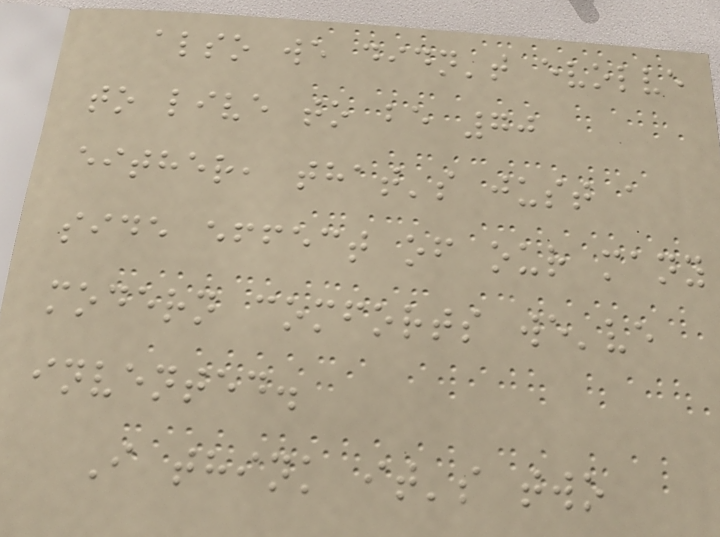also we didn't evolve
to live to be 70
either, that's just a
side effect of our many
modern comforts we've
invented.
I think it's two
